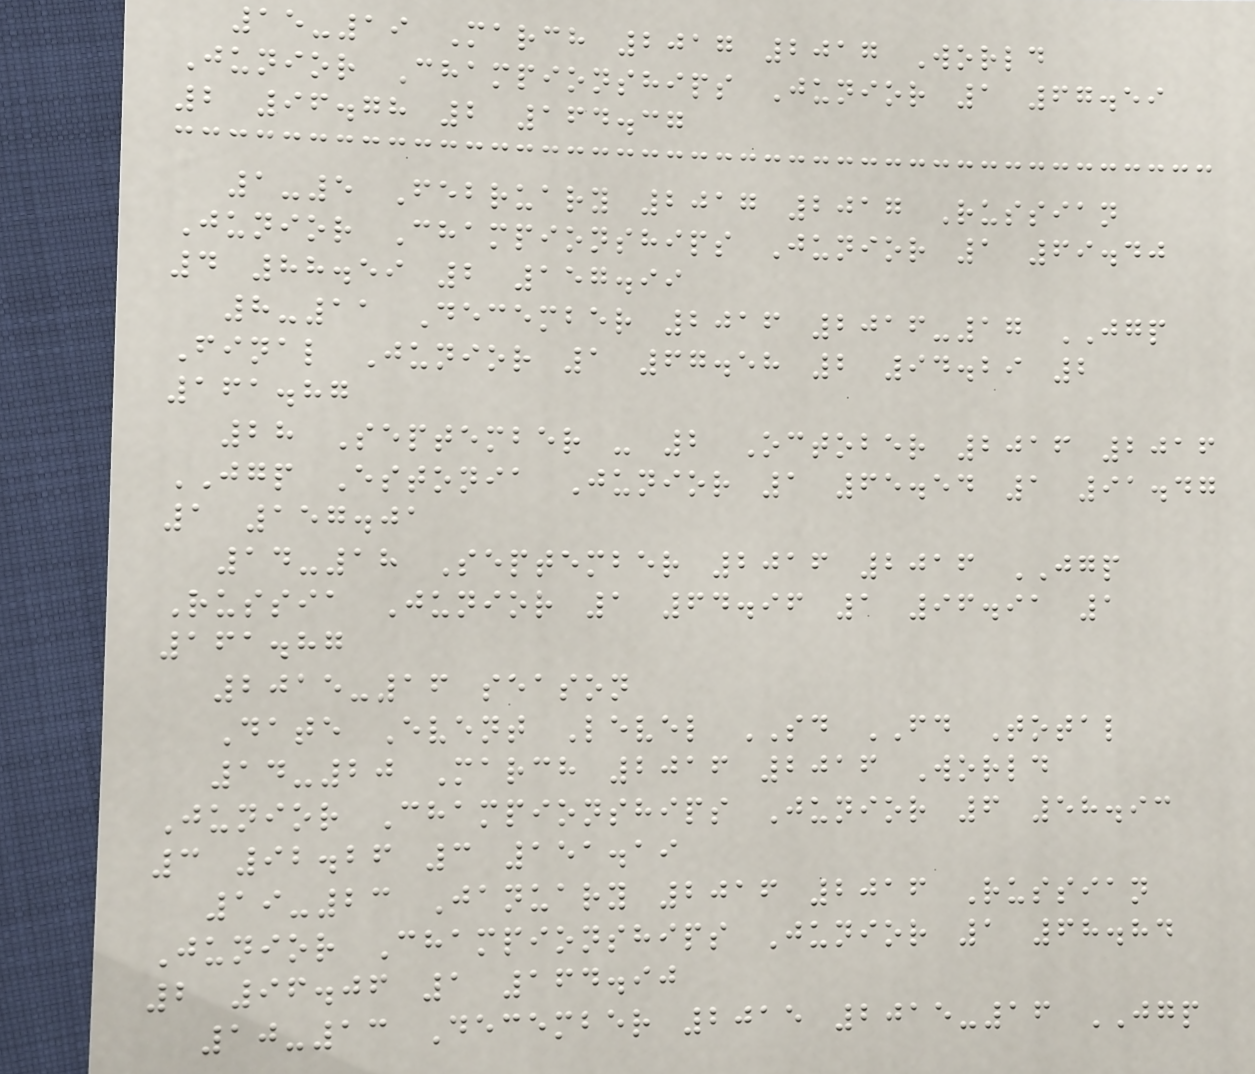15-19 March 2017 2017 World
Junior Championships Junior 1 67.59
2 96.78 2 164.37
1-5 February 2017 2017 Russian
Junior Championships Junior 1 69.40
4 88.59 2 157.99
8-11 December 2016 2016-17 JGP
Final Junior 1 67.58 2 94.29 2
161.87
28 September - 2 October 2016 2016
JGP Estonia Junior 1 65.54 1 91.47
1 157.01
14-18 September 2016 2016 JGP
Russia Junior 1 64.96 1 96.91 1
161.87
2015-16 season
Date Event Level SD FD Total
14-20 March 2016 2016 World
Junior Championships Junior 6 58.93
3 92.26 3 151.19
19-23 January 2016 2016 Russian
Junior Championships Junior 1 68.84
2 96.06 1 164.90
10-13 December 2015 2015-16 JGP
